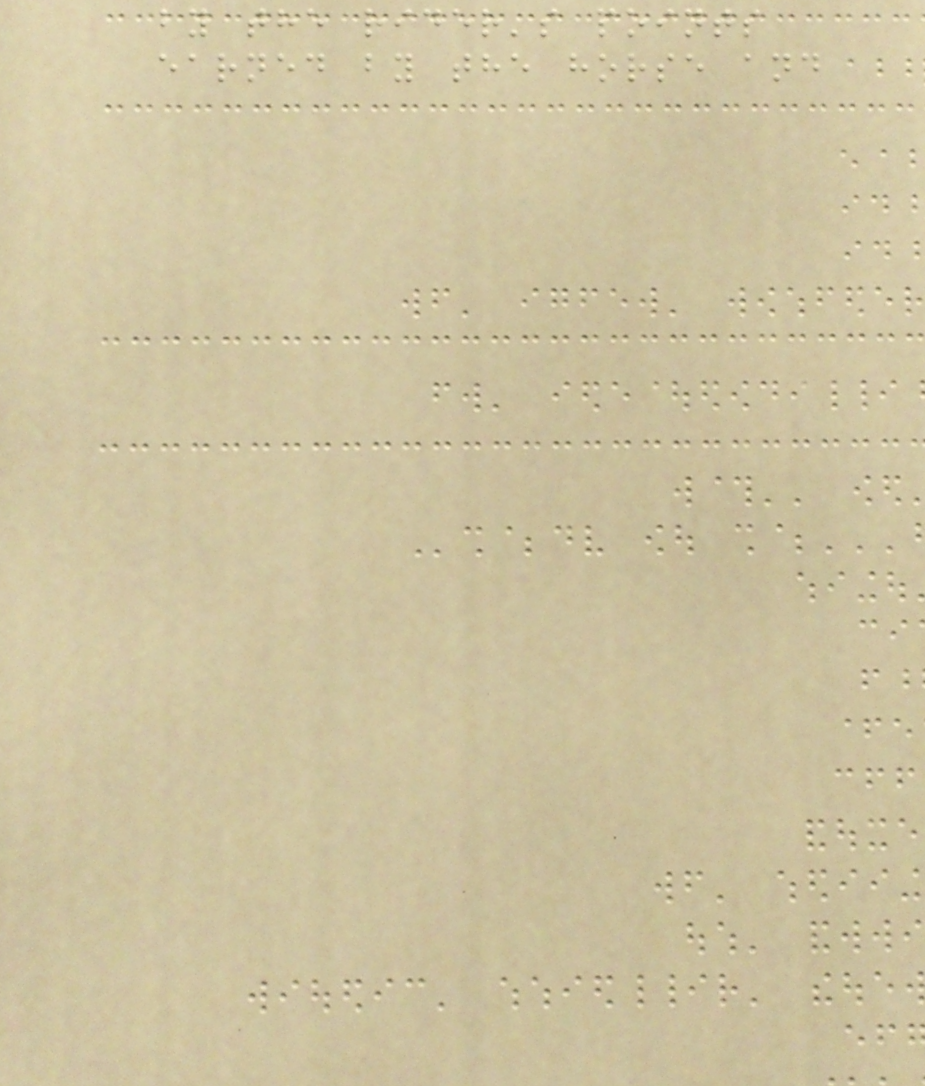by the rider's points
earned by the horse and
